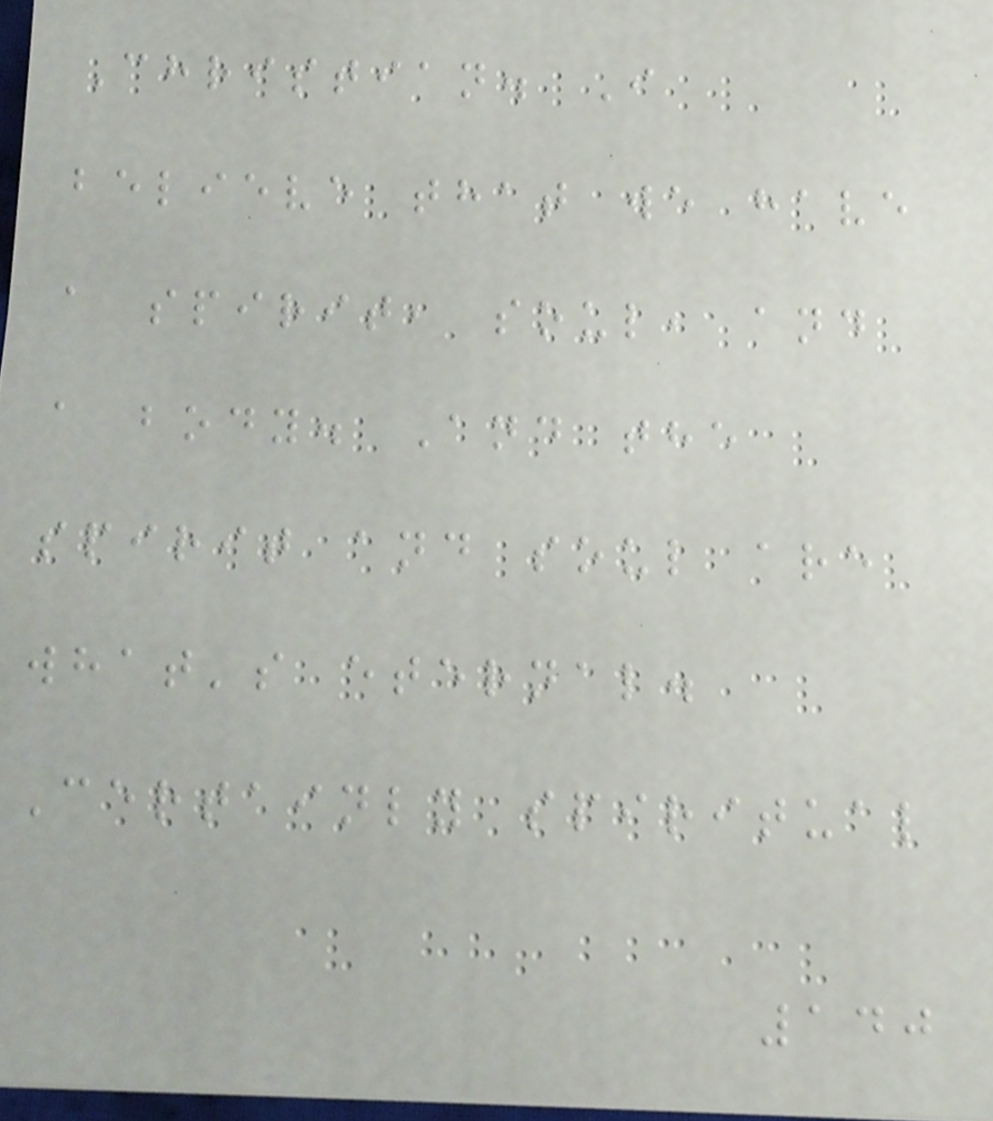Christian. I
believe that we have
a spirit, soul, and
a body. And the
spirit and soul are
what's eternal.
Certainly spiritual
140
